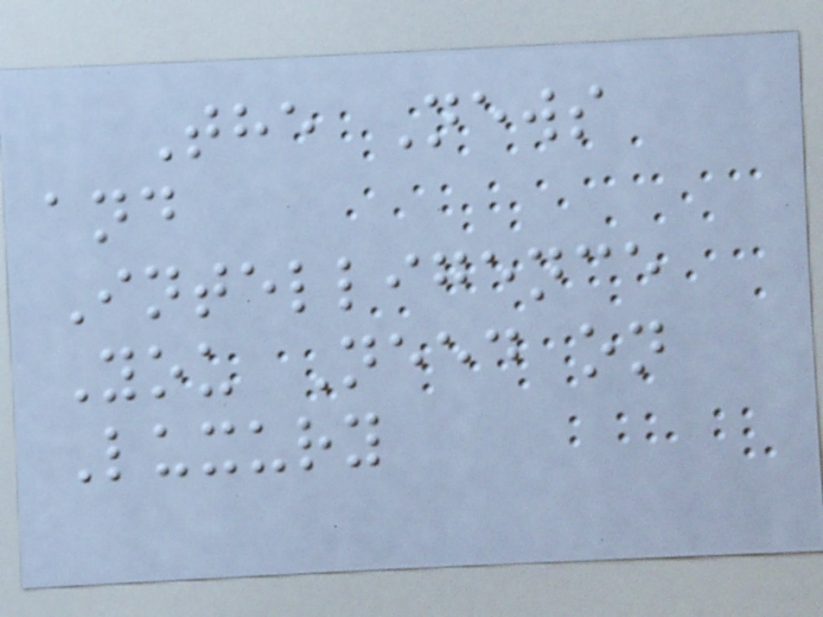The News
and
Intelligence
You Need on
Luxury
